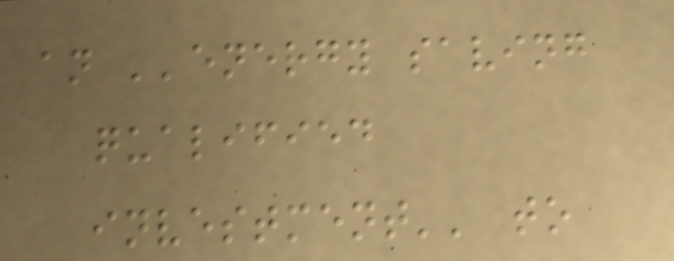an ''energy saving
qualified
investment'' to
